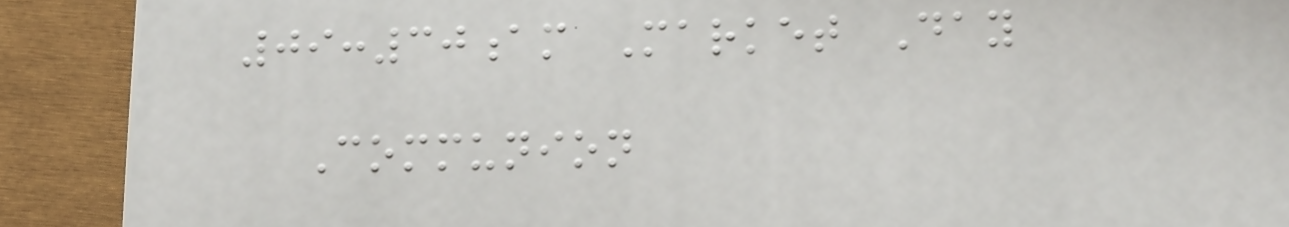09:30am Market Day
Communion
